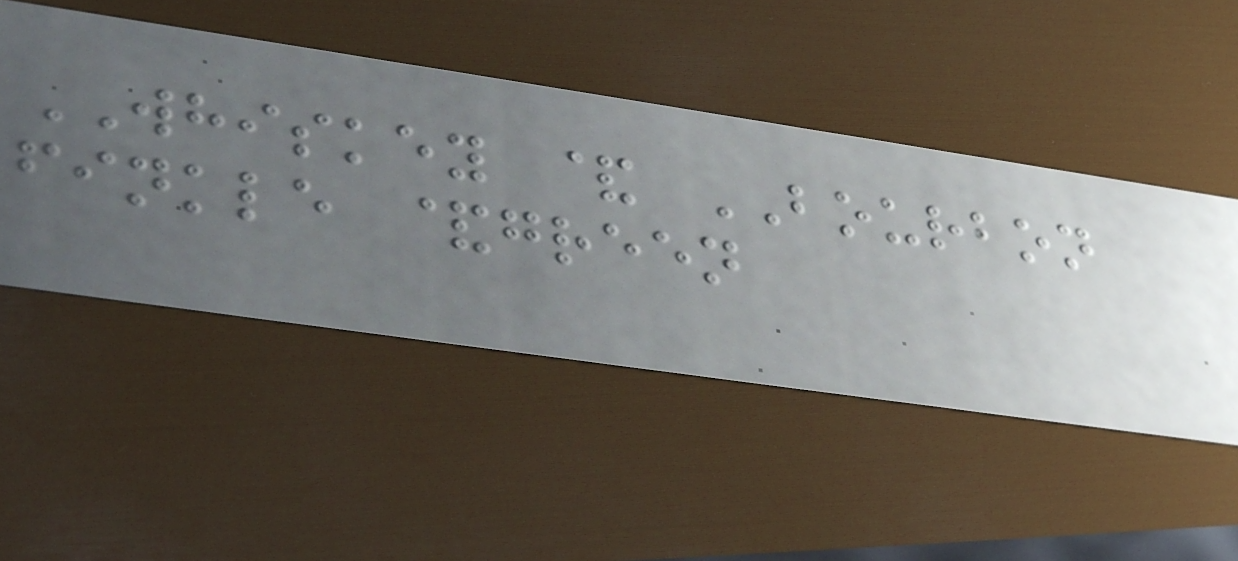WHISKEY & BOURBON
finkle &green
